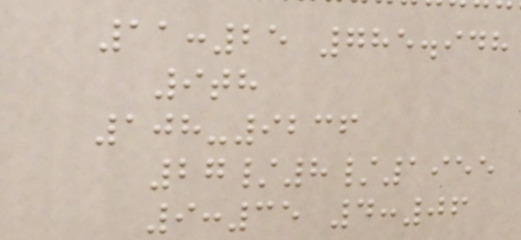11:25 785.948
9th
108-9236
27/8/1955
9:35 4:06
